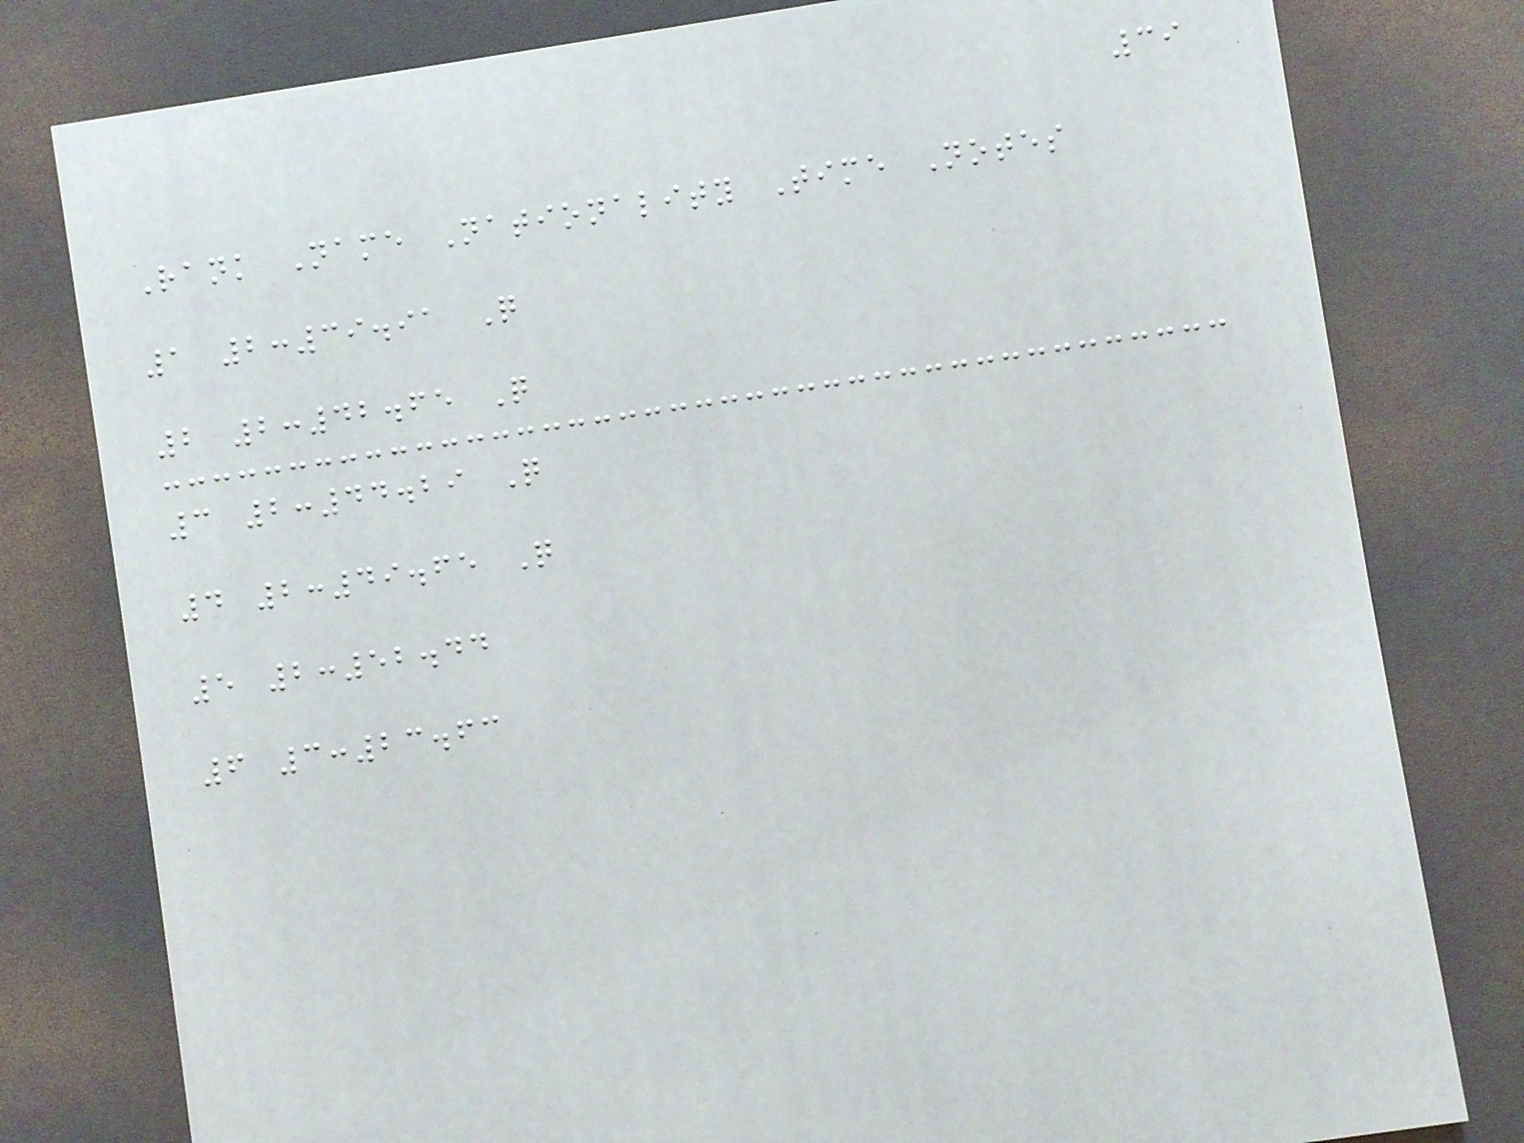39
Rank Name Nationality Time Notes
1 2:39.91 Q
2 2:42.65 Q
3 2:44.29 Q
4 2:49.65 Q
5 2:52.44
6 3:23.63
